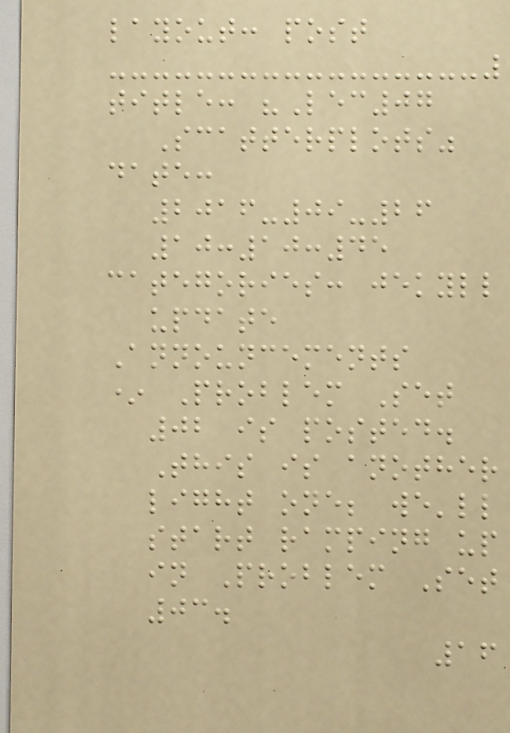layout: post
title: "Lec07
Scatterplots"
date:
2016-09-26
10:10:45
categories: jekyll
update
Announcements
* Problem Set
02 is posted.
This is another
light one; we'll
start ramping up
in Problem Set
03.
16
